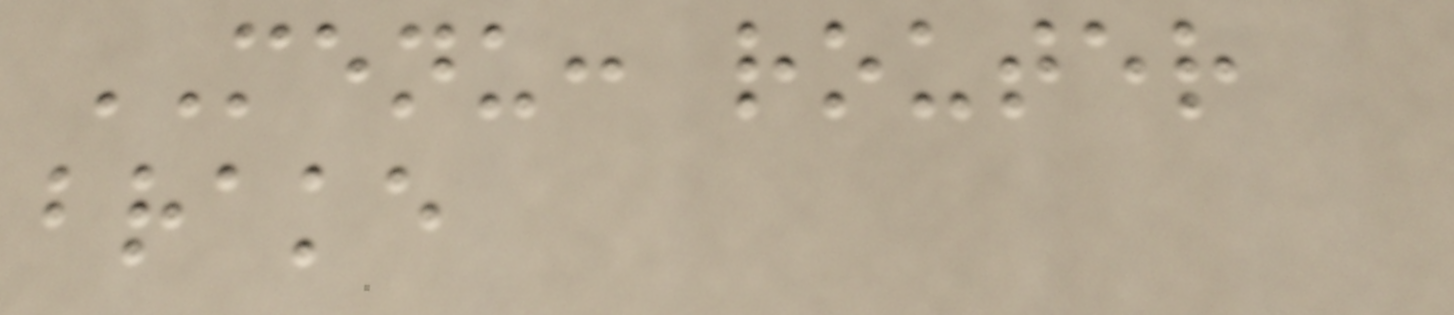MENU: router
brake
